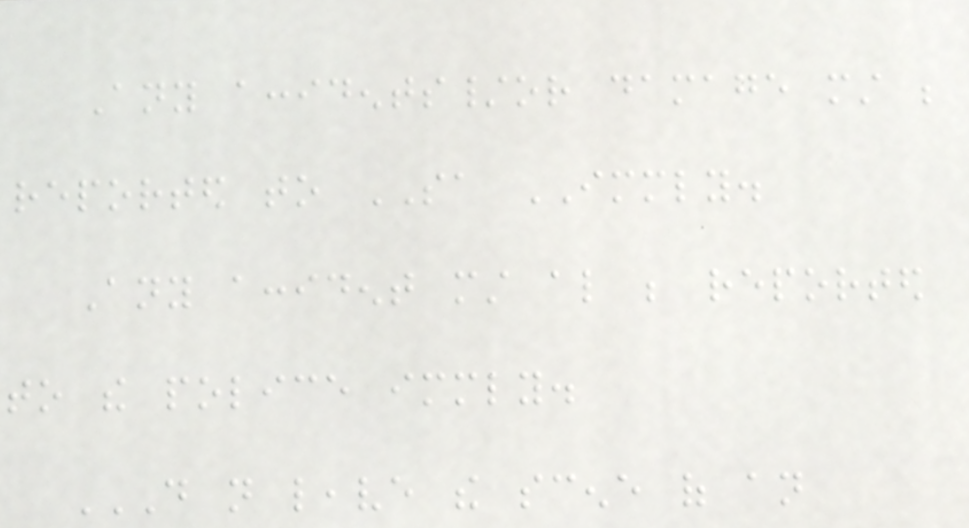Any accidents/or damage must be
reported to SA IMMEDIATELY.
Any accident must also be reported
to the police immediately.
DO NOT LEAVE THE SCENE OF AN
